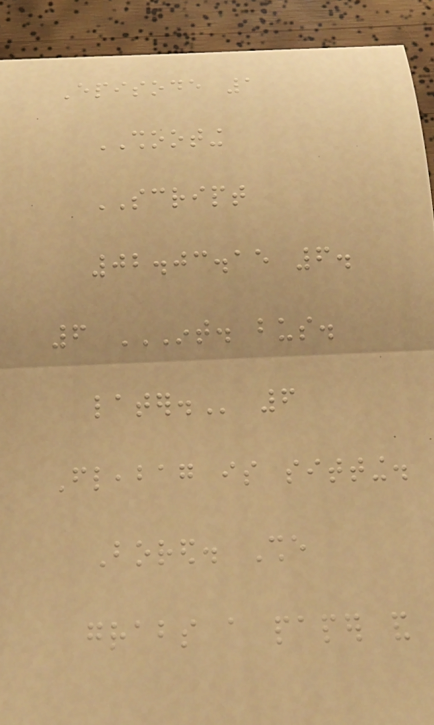Episode 1
SHOOTING
SCRIPT
02.03.15 6.
6 INT. BUS.
LATER. 6
Fleabag is sitting.
Bored. She
grabs a paper and
